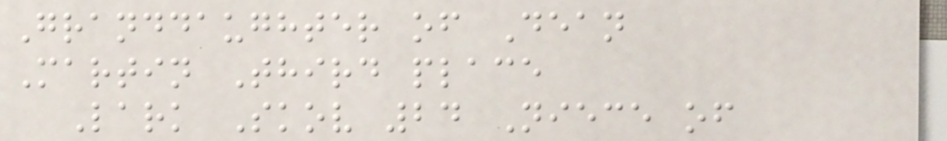Granddaughter of Dean
Martin Third place
Lark Skov 24 Niece of
